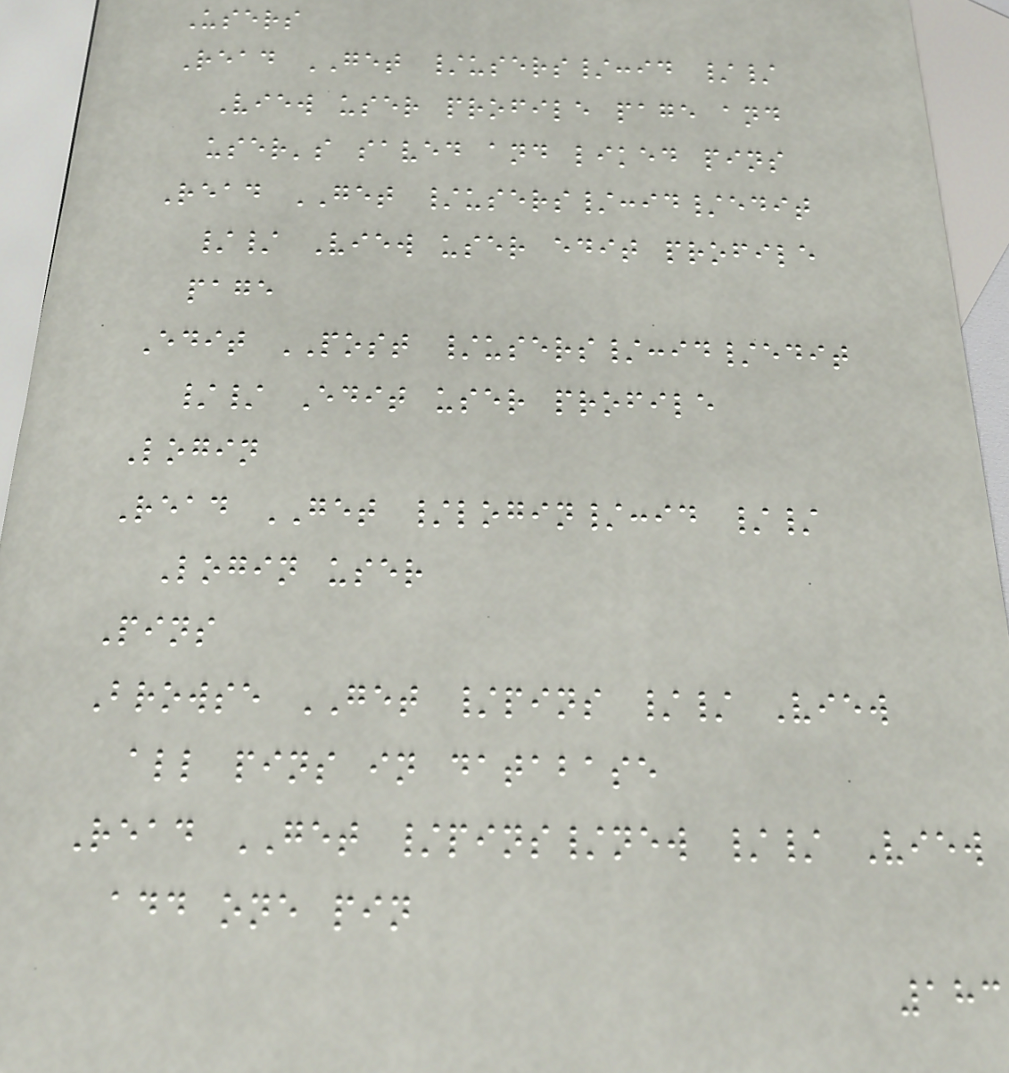Users
Read GET /users/:id //
View user profile page and
user's saved and liked pins
Read GET /users/:id/edit
// View user edit profile
page
Edit POST /users/:id/edit
// Edit user profile
Login
Read GET /login/:id //
Login user
Pins
Browse GET /pins // View
all pins in database
Read GET /pins/new // View
add one pin
183
